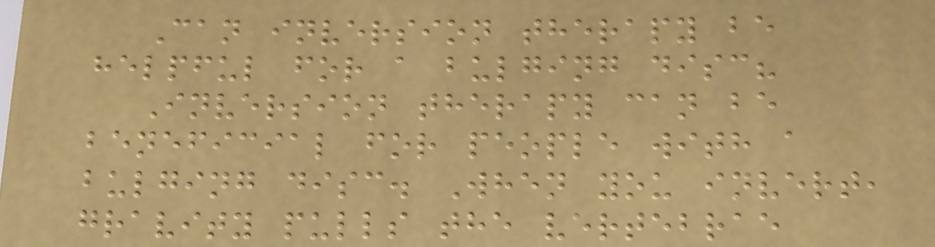Can inversion therapy be
helpful for a bulging disc?
Inversion therapy can be
beneficial for people with a
bulging disc. When you invert,
gravity pulls the vertebrae
